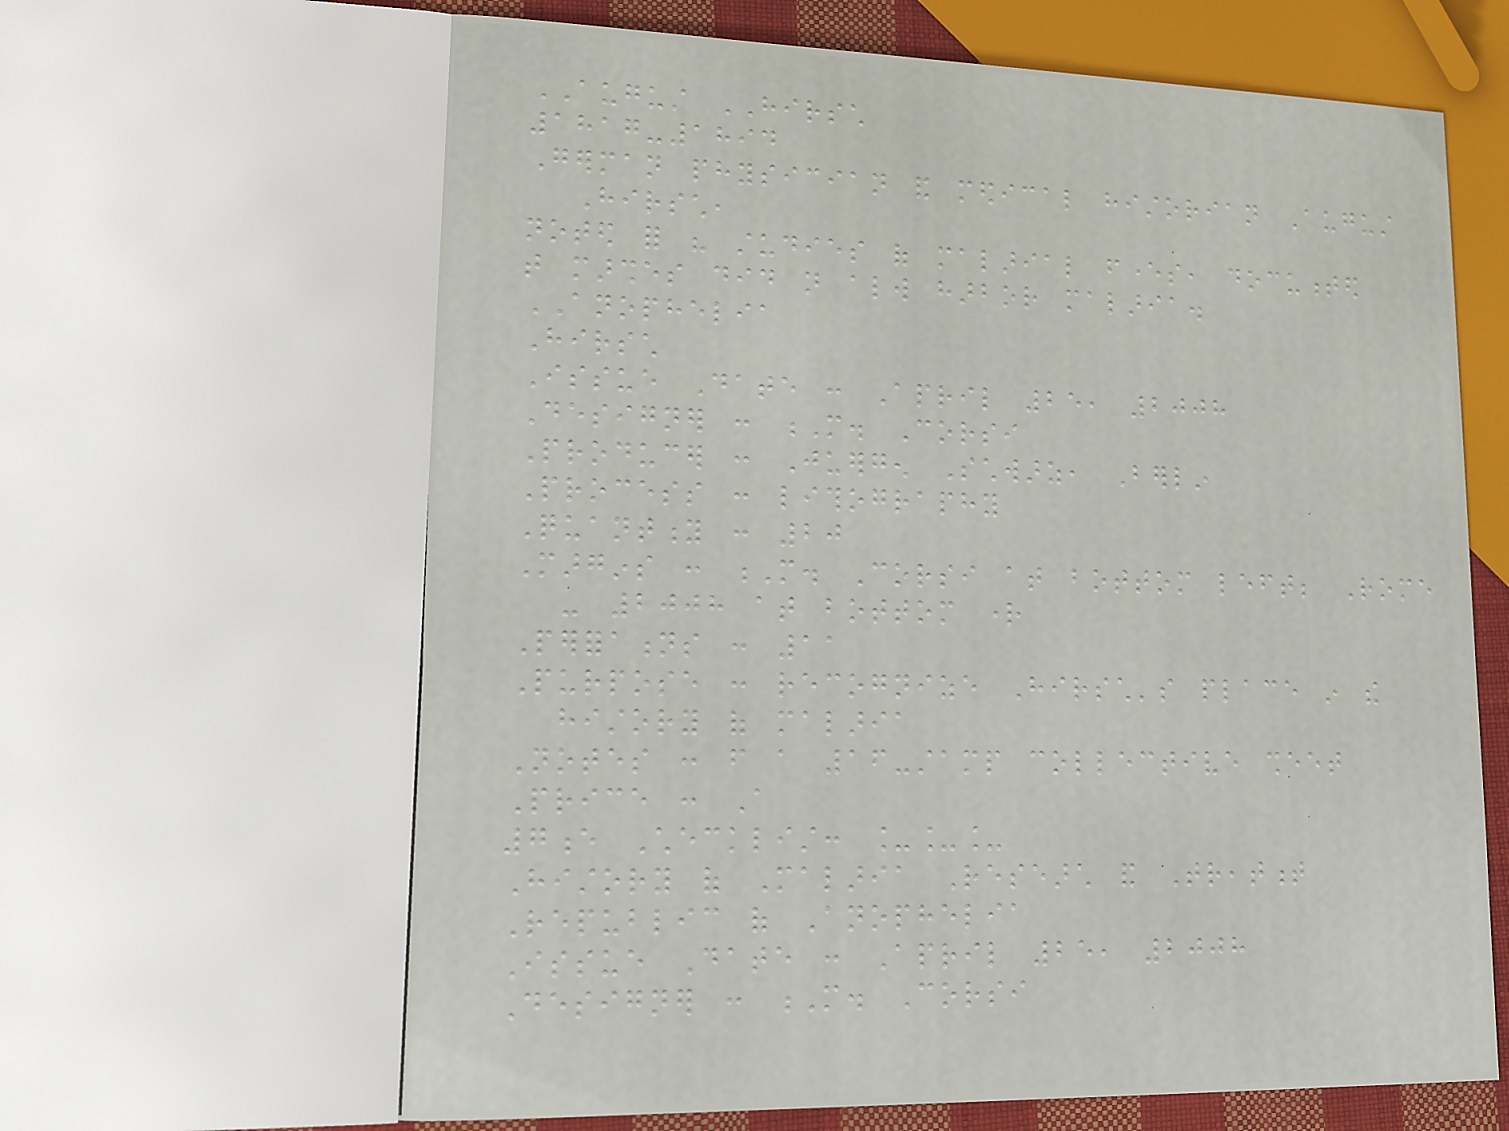AUGUST HIRSCH
1817-1894
German physician and medical historian August
Hirsch,
noted for his studies of malarial fevers, documented
that marshes did not always harbor malaria.
ANOPHELIA
Hirsch
Issue Date : April 25, 2008
Designer : M. Corsi
Producer : Juergen Schwarz, Berlin
Process : lithography
Quantity : 20
Margins : M. Corsi at bottom left; Rome
- 2008 at bottom right
Perforations : 11
Purpose : recognize Hirsch's place in the
history of malaria
Notes : from a 16-stamp collective sheet
Price : A
7e Checklist: ___
History of Malaria Research and Treatment
Republic of Anophelia
Issue Date : April 25, 2008
Designer : M. Corsi
